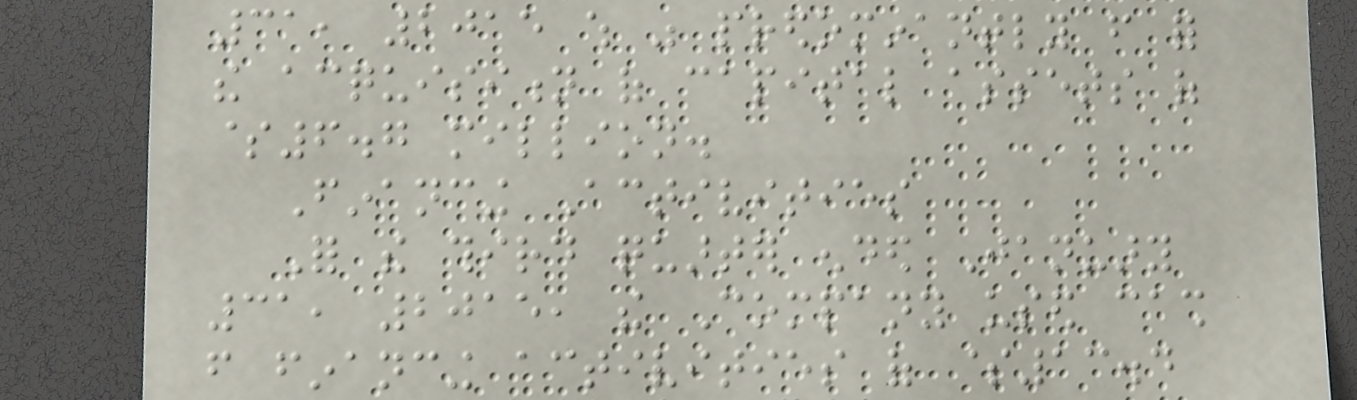31, 2015 which was predominantly from for
the acquisition of capital assets of
$6.7 million.
Financing Activities
For the third quarter ended January
31, 2015, the Company used cash
from financing activities of $13.4
